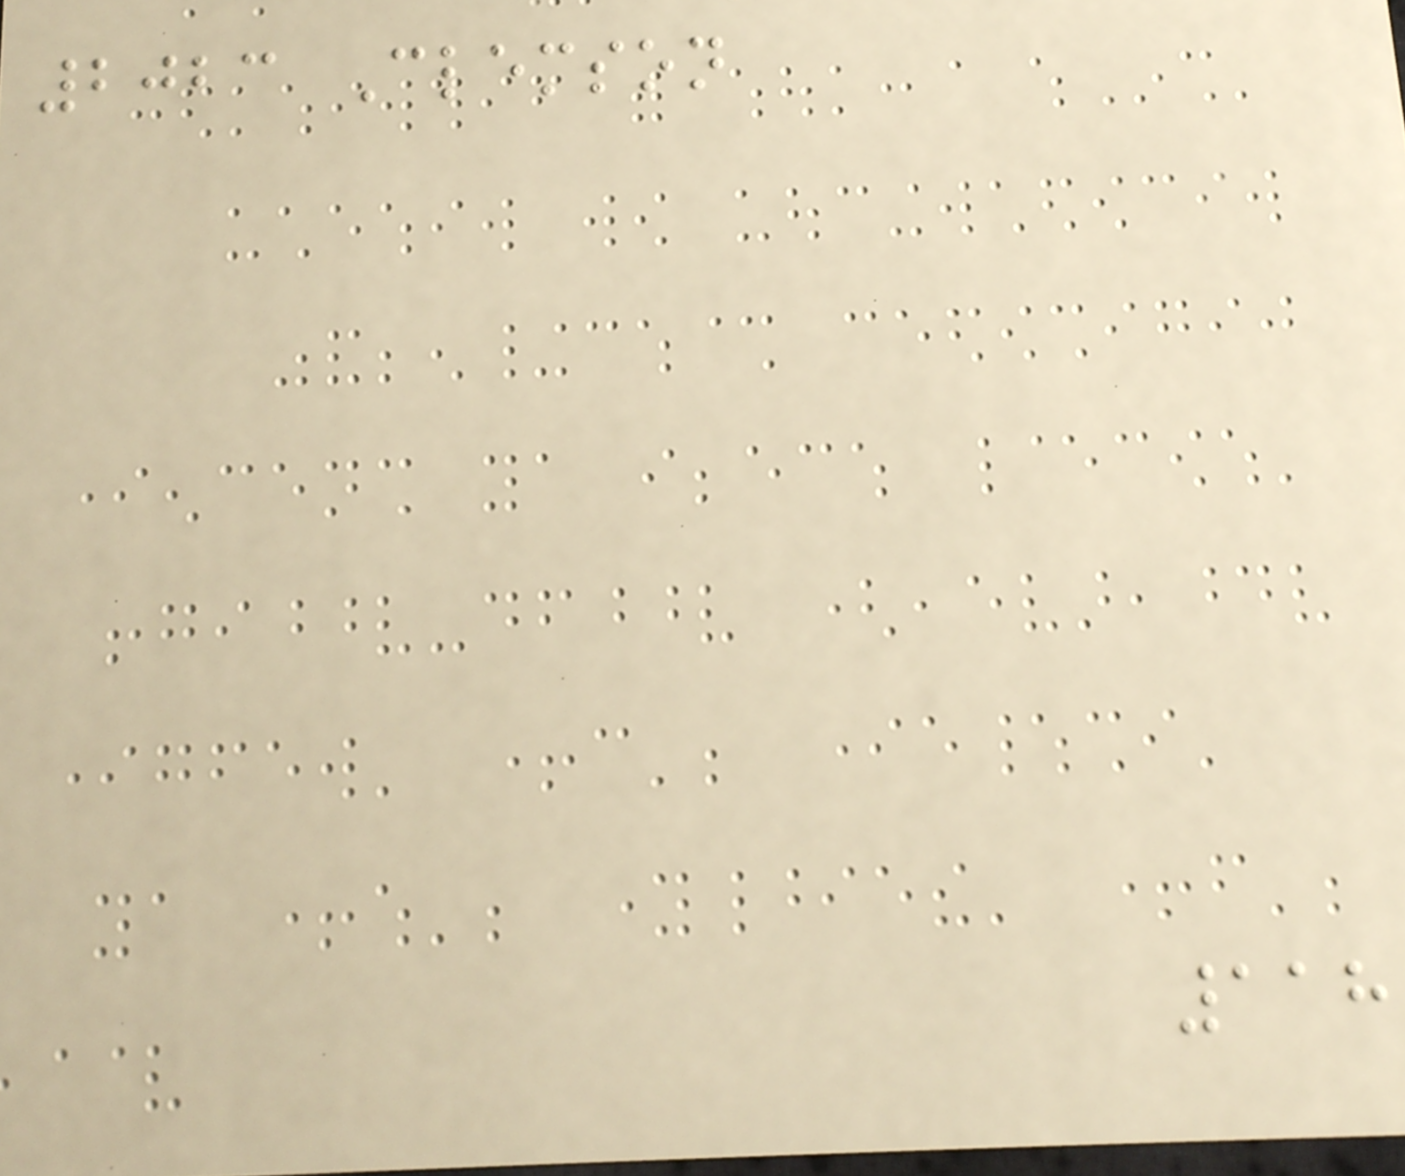2023 Clemson
118
